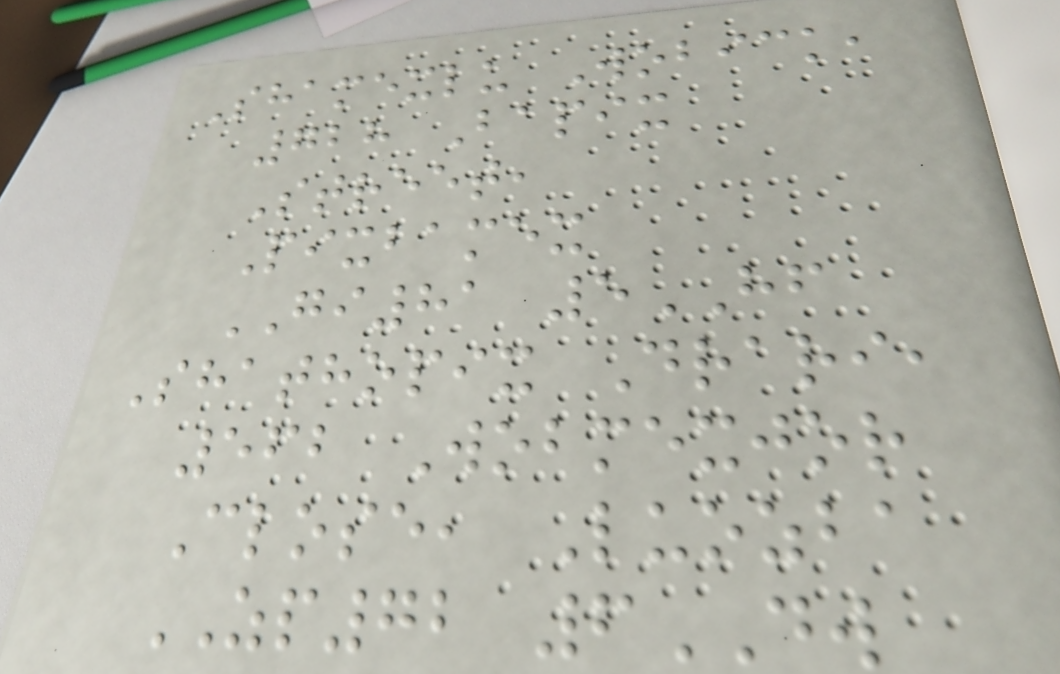Shamexlu Wobick,
728 Bapix
Street,
Pixbamex
GI81 5HF
Shathopix Drari,
562 Wobmexjor
Close, Luozba
ZP72 6DW
